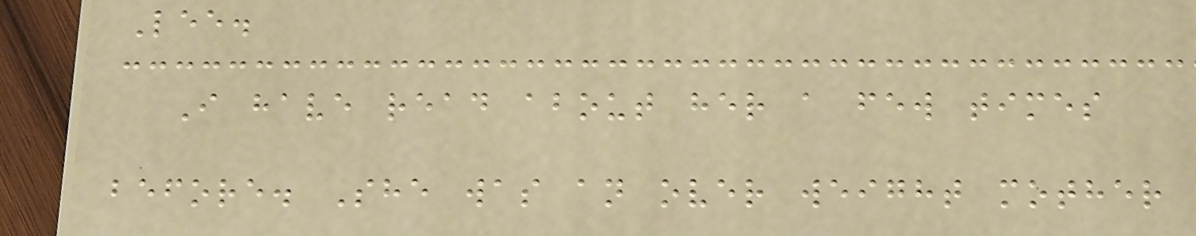Lee.
I have read about her a few times
before. She was an over weight mother
